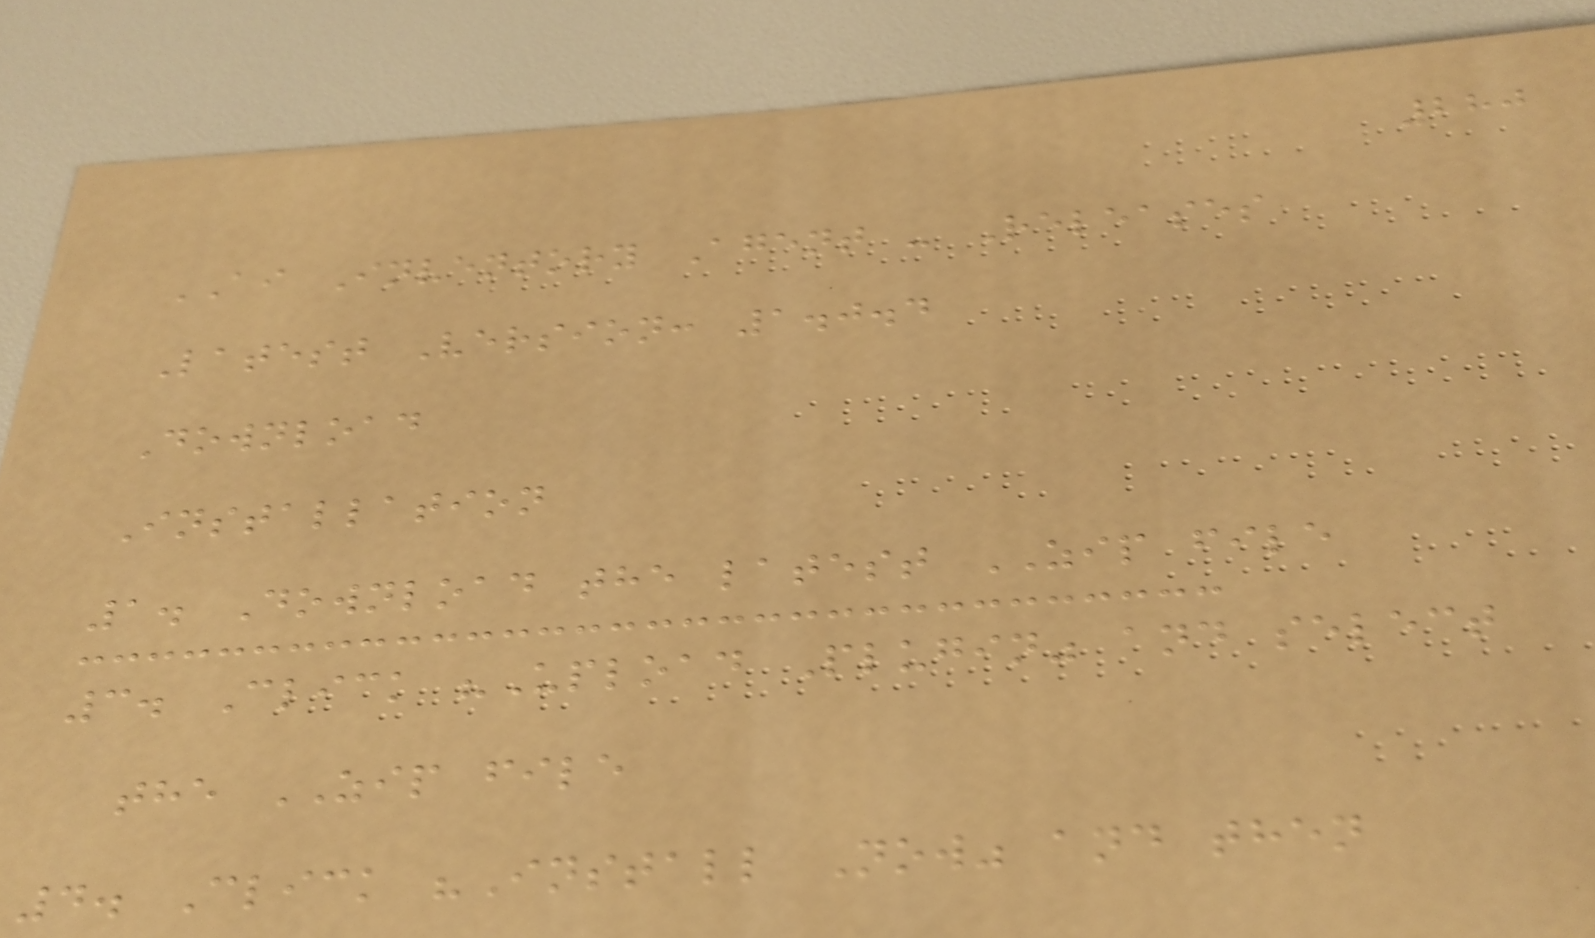280
AI Inventory Agent - Releases
Latest Version: 1.0.4
Download
Installation
1. Download the latest ZIP file
3. Click "Upload Plugin" and select
the ZIP file
4. Click "Install Now" and then
